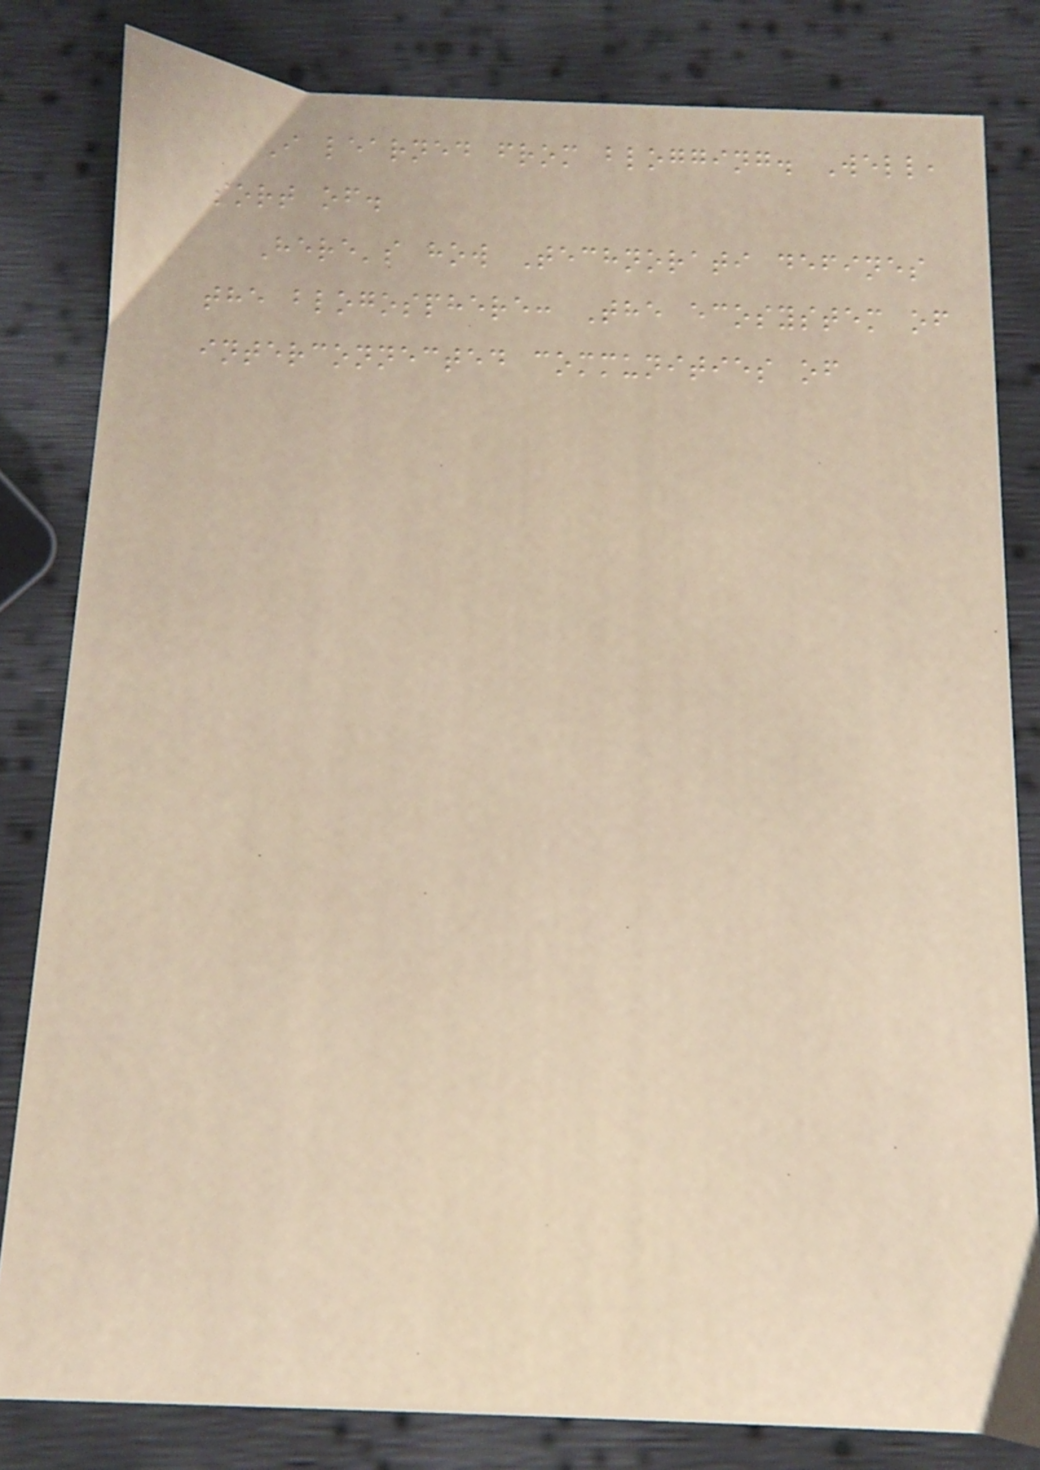I learned from blogging. Well,
sort of.
Here's how Technorati defines
the blogosphere: The ecosystem of
interconnected communities of
